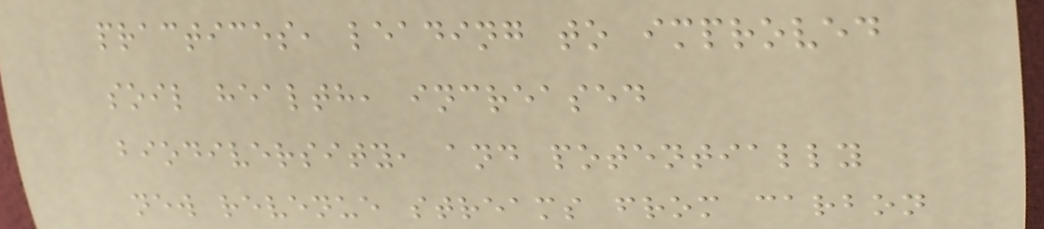practices, leading to improved
soil health, increased
biodiversity, and potentially
new revenue streams from carbon
